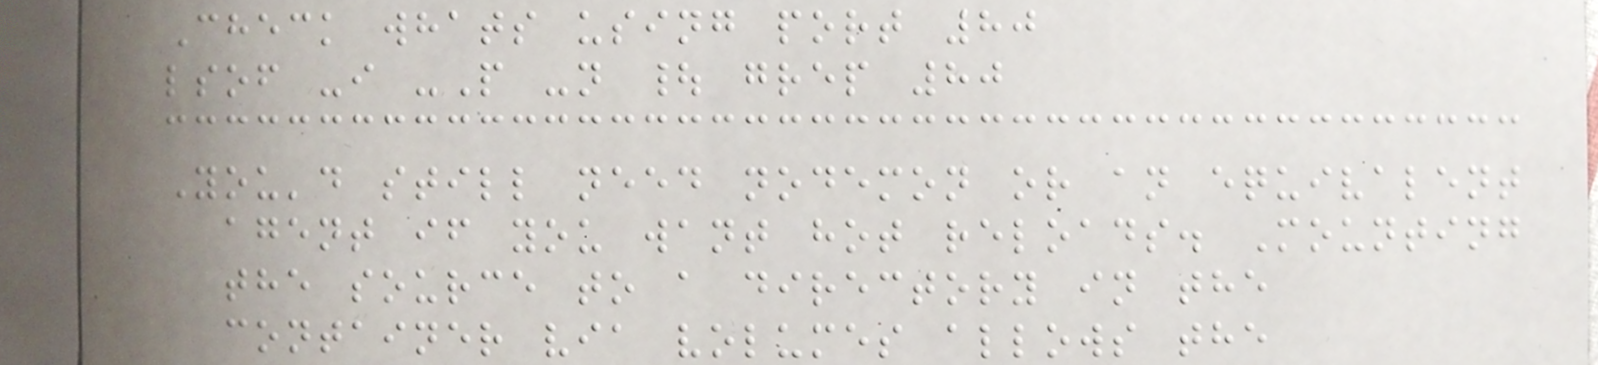Check whats using port 80
lsof -i -P -n | grep 80
You'd still need nodemon or an equivalent
agent if you want hot reloads. Mounting
the source to a directory in the
container via volumes allows the
